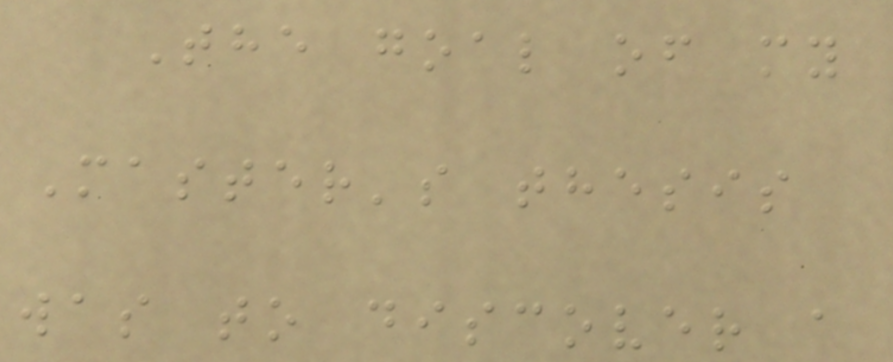The goal of my
Master's thesis
was to discover a
